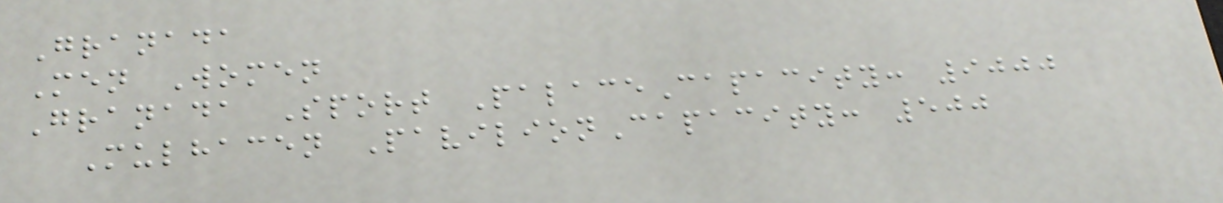Granada
Men Women
Granada Sport PalaceCapacity: 9000
Mulhacen PavilionCapacity: 500
